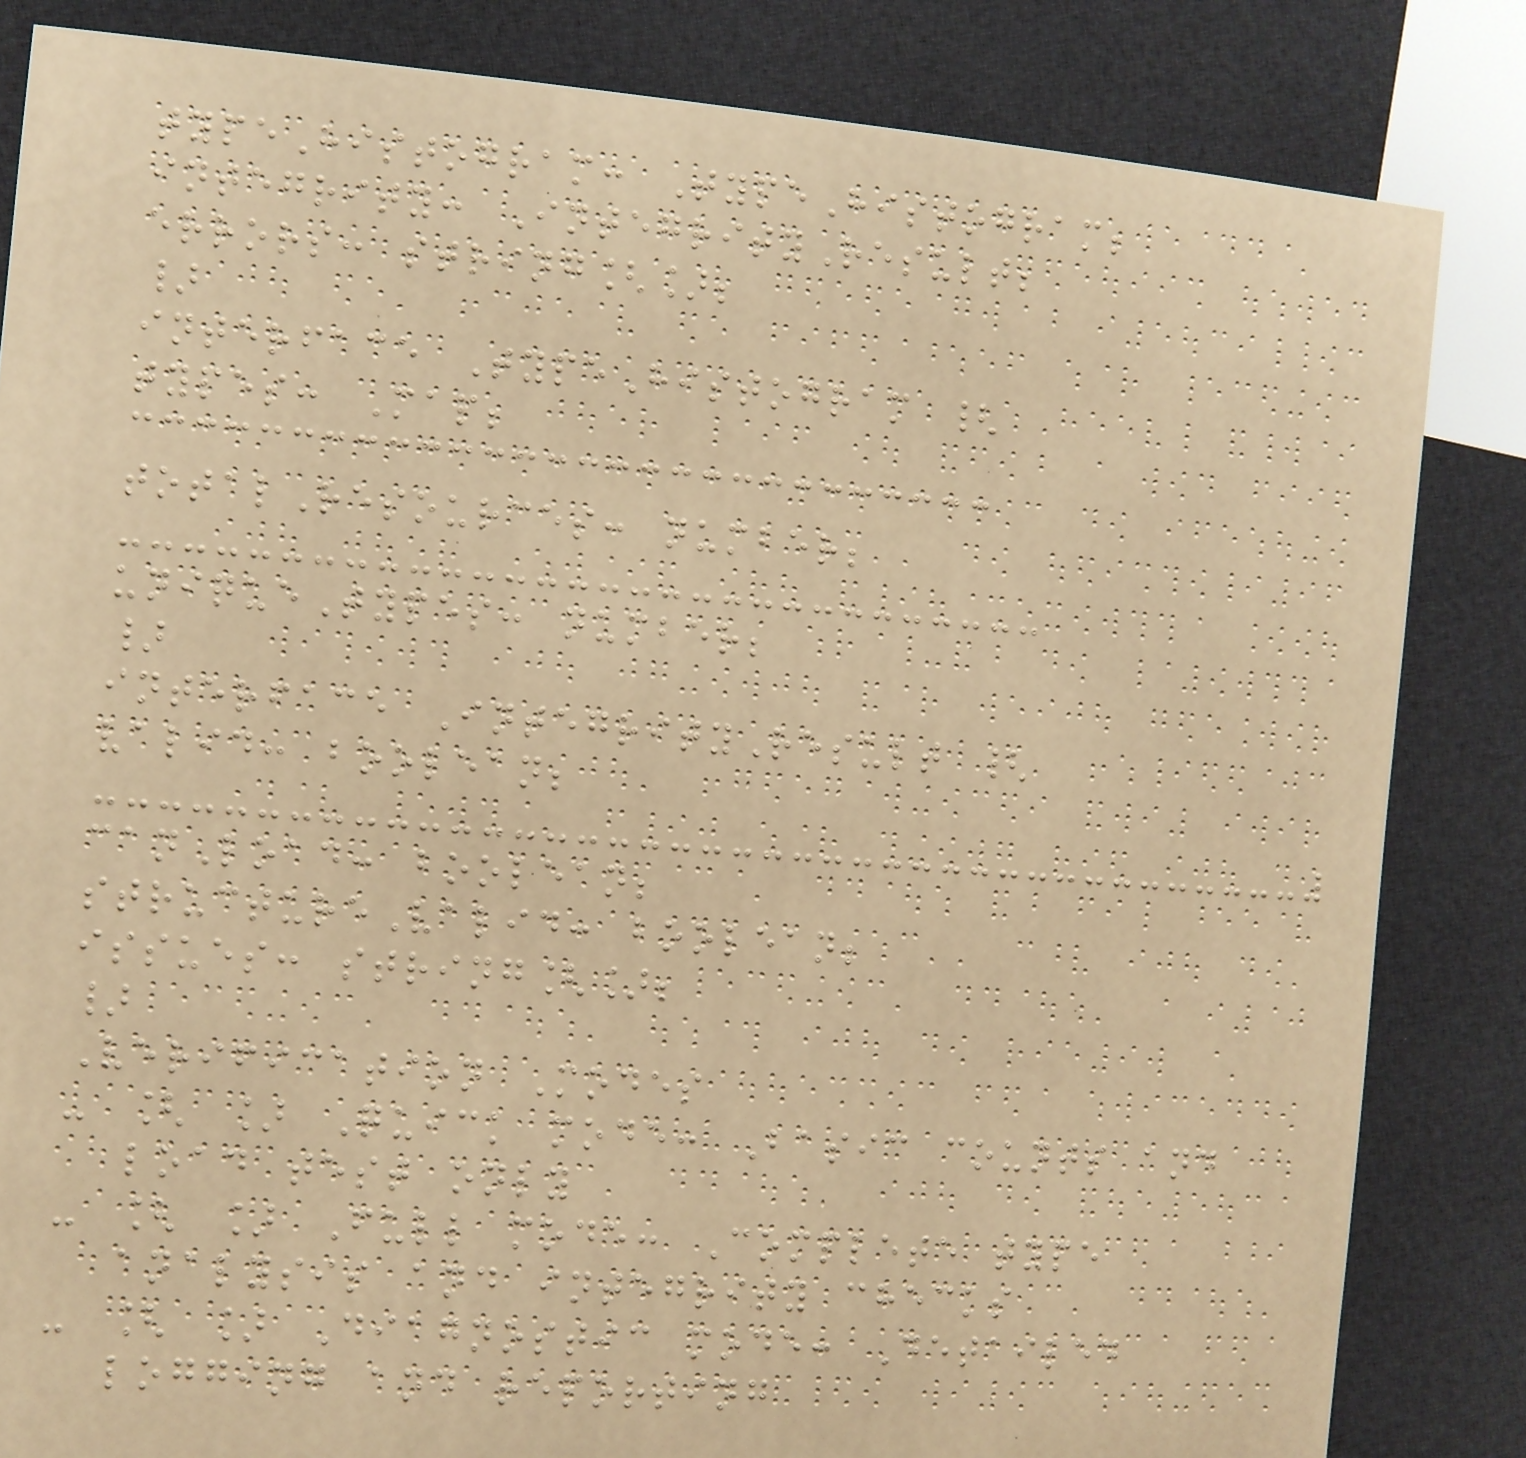typeHistogram: TypeHistogram;
integrity: IntegrityResult;
errors: string[];
}
interface TypeHistogram {
types: Map;
totalResources: number;
uniqueTypes: number;
}
interface IntegrityResult {
valid: boolean;
canLoad: boolean;
structureValid: boolean;
issues: string[];
}
Verification Modes
- [ ] Quick mode: Basic counts and
load test only
- [ ] Full mode: Complete type
analysis and integrity checks
- [ ] Diagnostic mode: Detailed
logging and reporting
